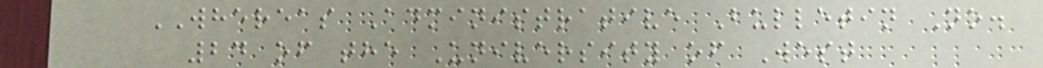WHEREAS Administrative Bulletin No.
24 of the University of West
